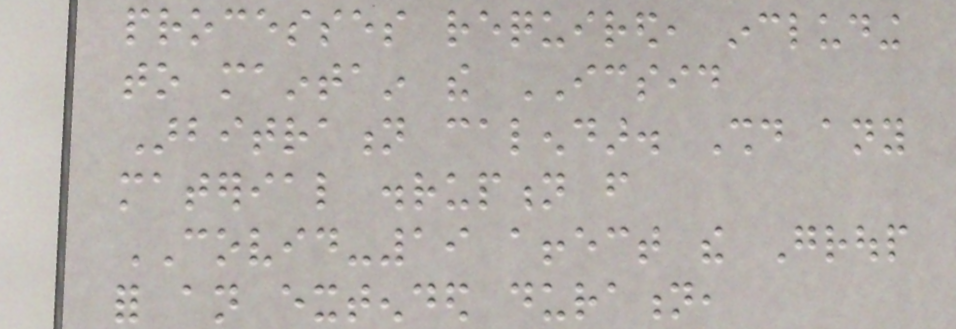processes required, including
to maintain the ICSID
Arbitration calendar. Should any
material disruption from
COVID-19 affect the Group
for an extended duration,
